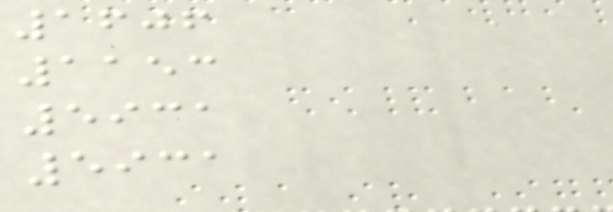1606
1153
5931
5931
